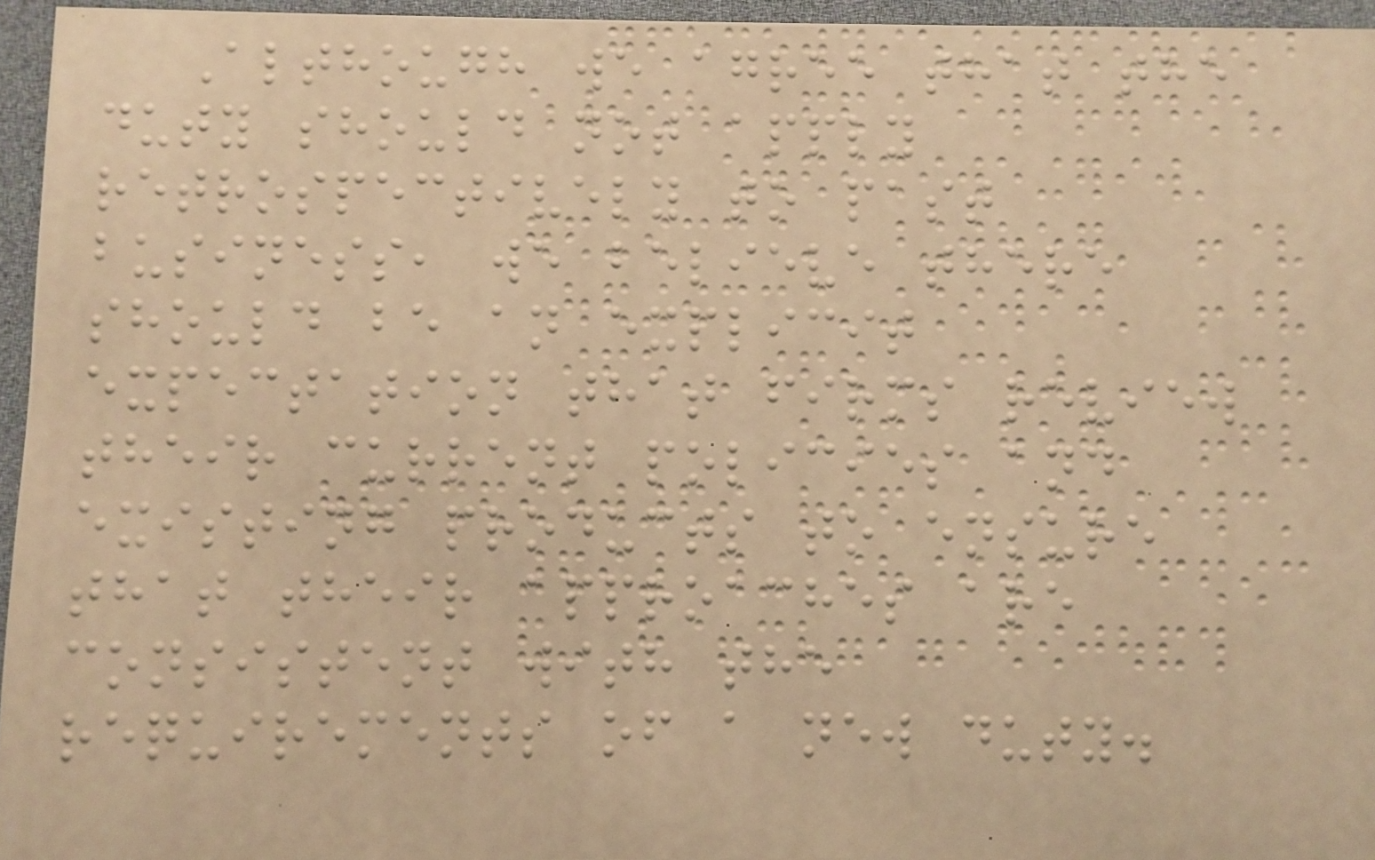Although we agree that the
duty should not apply
retrospectively to past
business, we believe there
should be an explicit
expectation that firms review
their current policies and
existing products to ensure
that their approaches are
consistent with the
requirements of a new duty.
